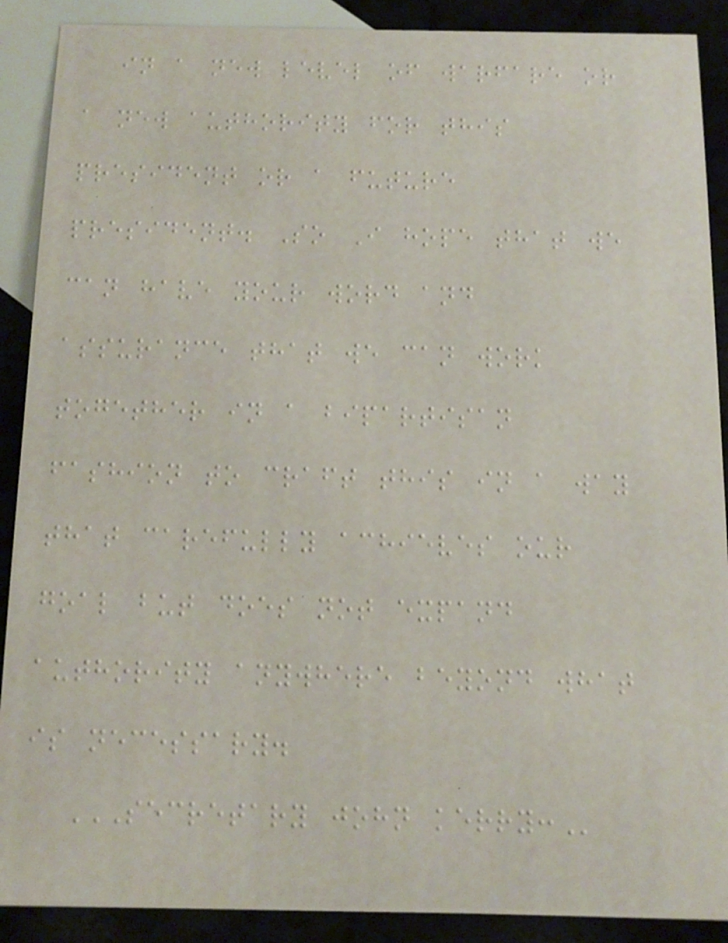in a new level of warfare or
a new authority for this
president or a future
president. So I hope that we
can have your word and
assurance that we can work
together in a bipartisan
fashion to craft this in a way
that carefully achieves our
goal but does not expand
authority anywhere beyond what
is necessary.
SECRETARY JOHN KERRY:
